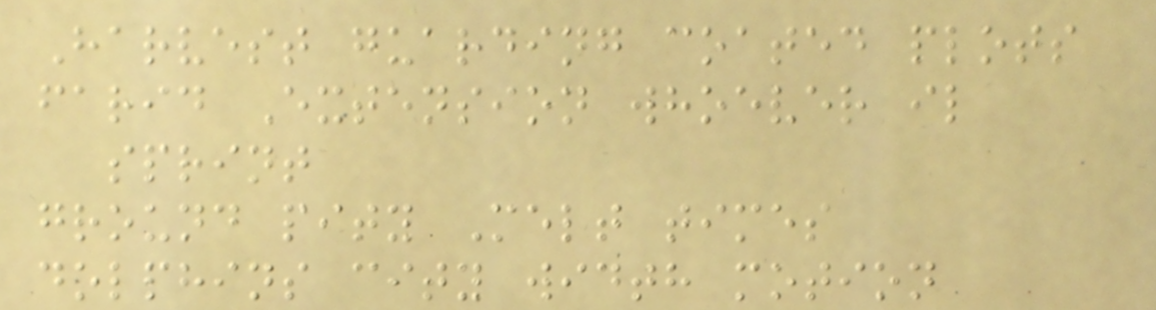Harvest guarding coated plots
farid Extension whoever il
sprint
ground pity Melt times
dolphins city width motion
